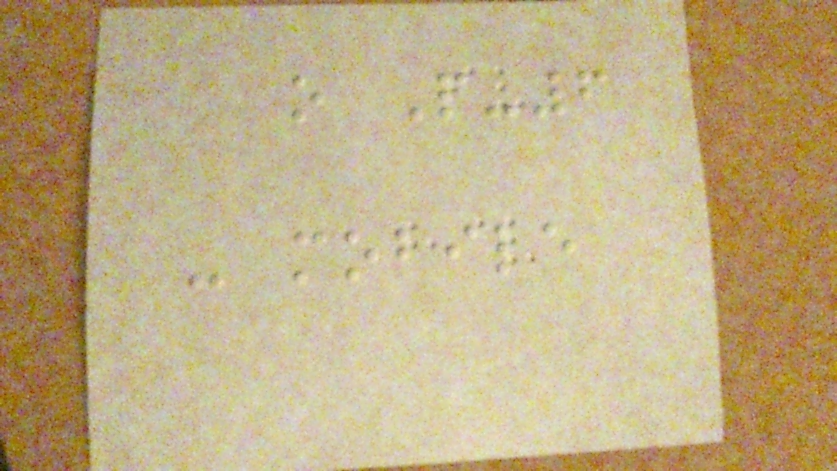o P-6
- mobile
